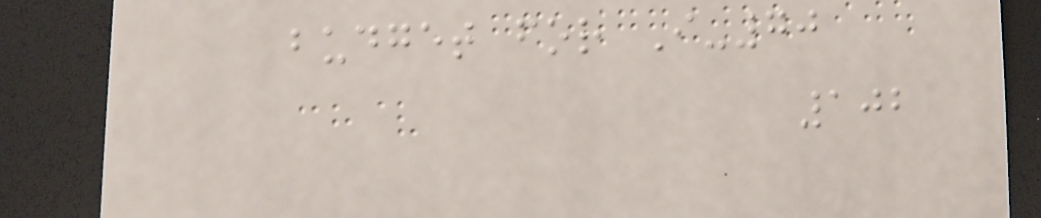budget for I-70
102
